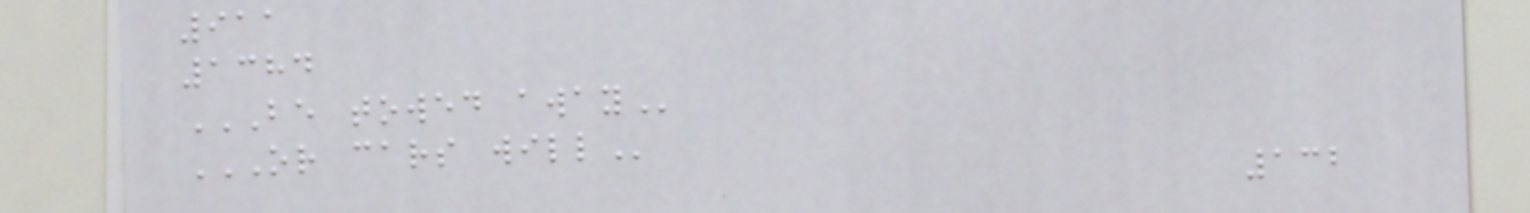911
1384
BE TOWED AWAY
OR CARS WILL
132
